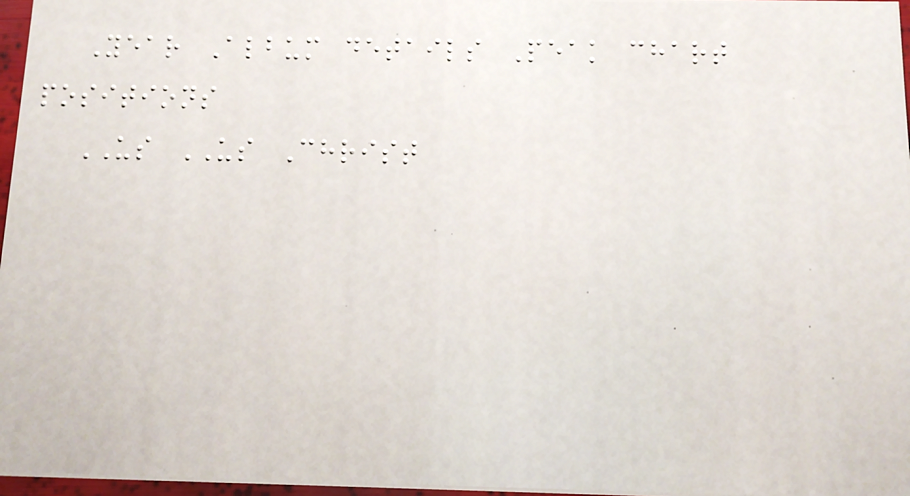Year Album details Peak chart
positions
US US Christ
